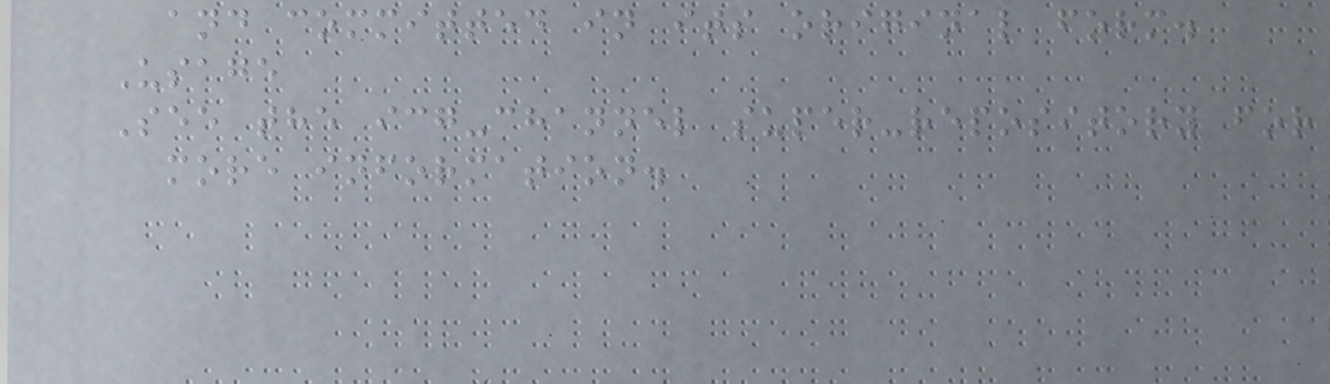and committed in its original form.
Usage
See the icg-channel super-repository for
more information.
